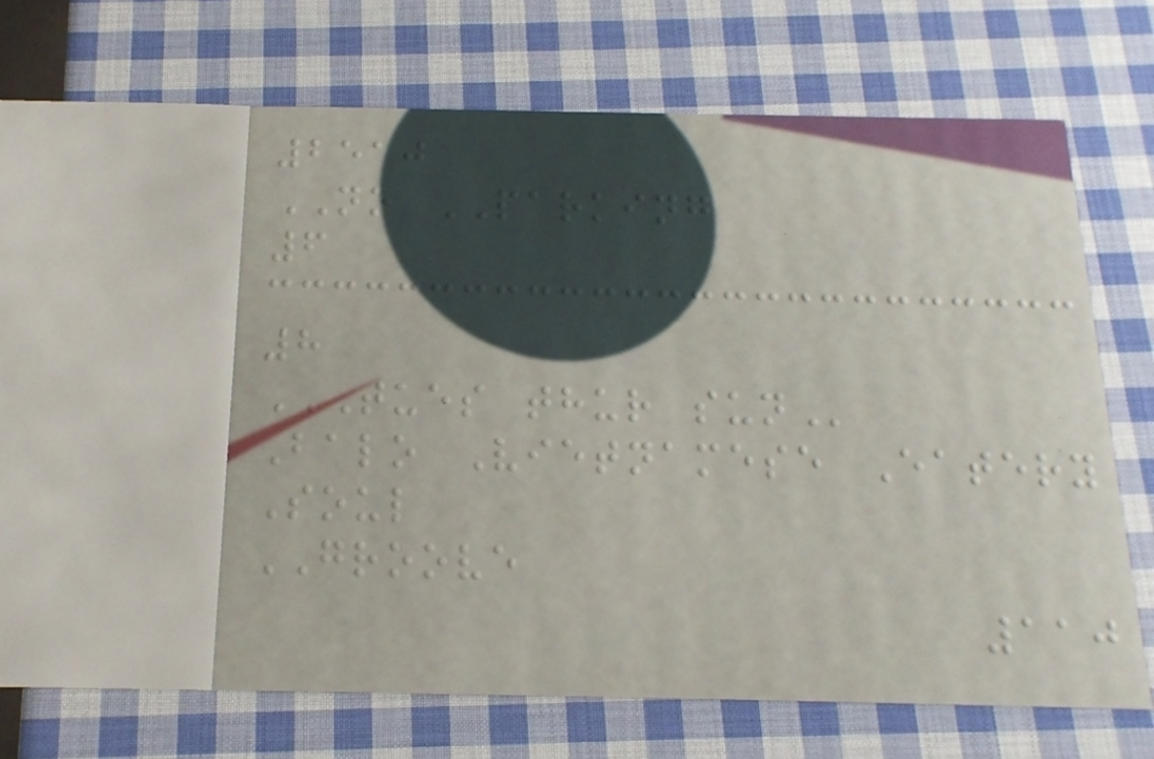2510
NO PARKING
6
8
TUES THUR SUN
Balo Vietnamese Eatery
Soul
GROOVE
110
